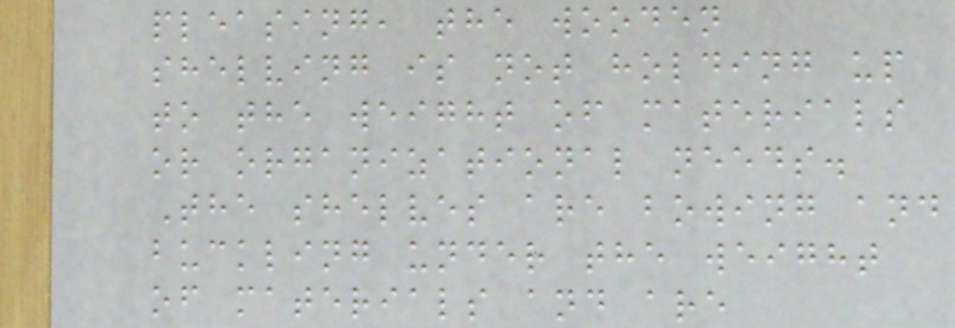pleasing, the wooden
shelving is not holding up
to the weight of materials
or organizational needs.
The shelves are bowing and
buckling under the weight
of materials and are
